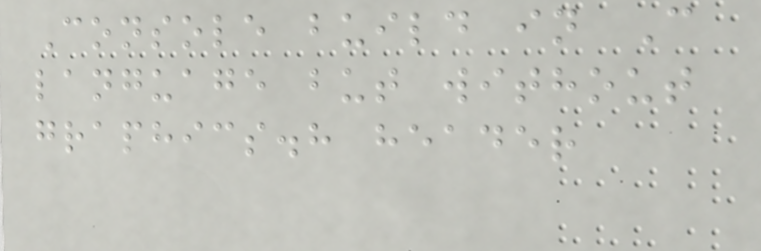Console build in C
language but without
graphics.h header
